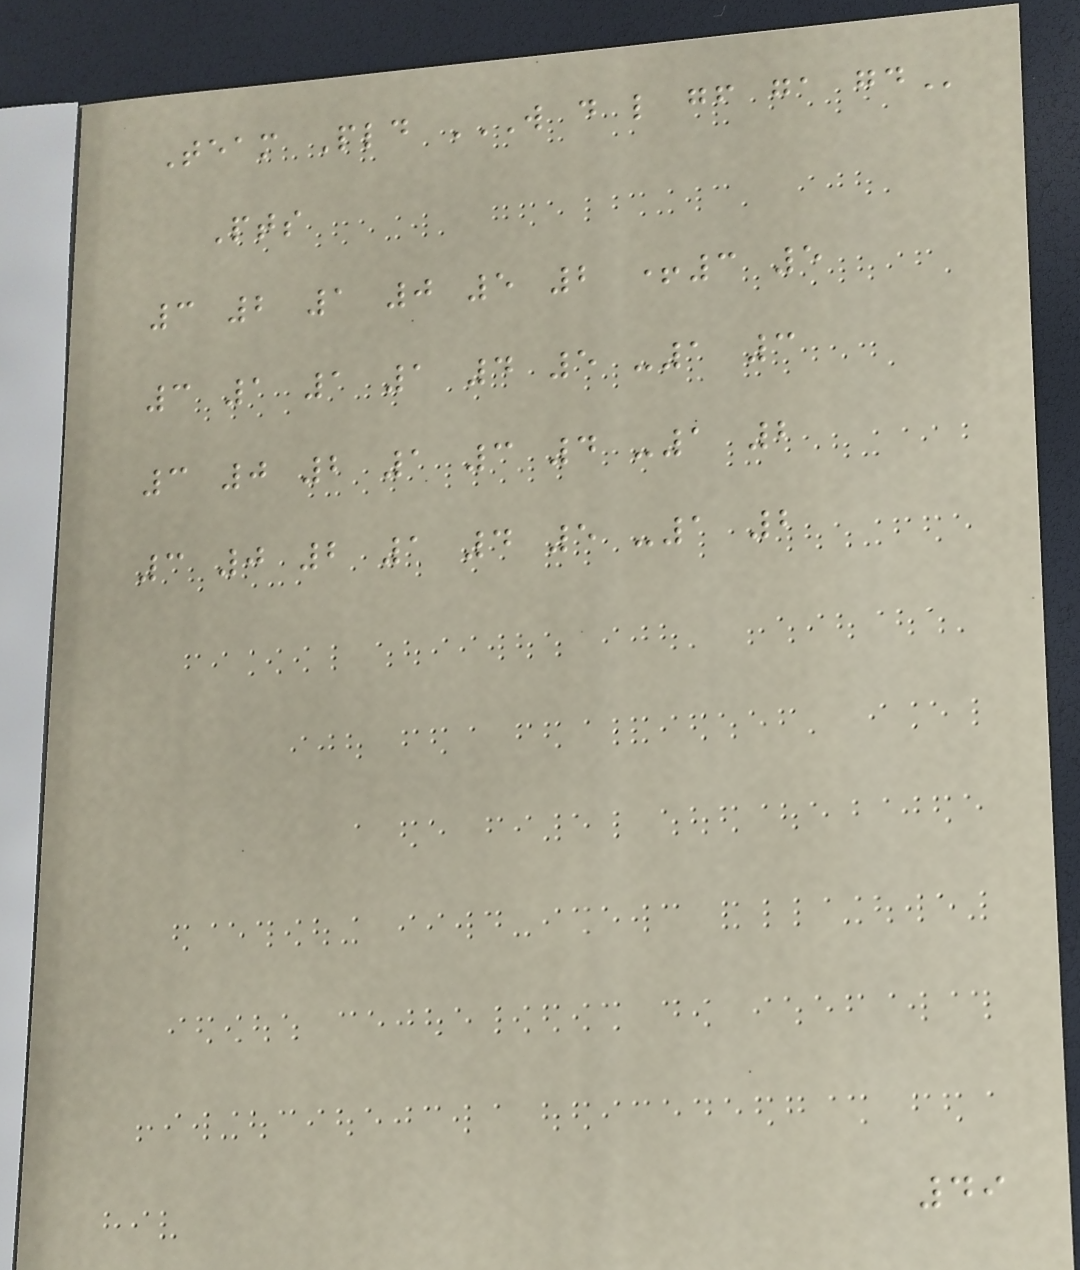Team Pld W D L GF GA GD
Pts
3 2 1 0 5 2 +3 5
3 1 1 1 4 5 -1 3
3 0 2 1 3 4 -1 2
3 0 2 1 4 5 -1 2
49
